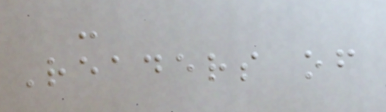-
Readers of
